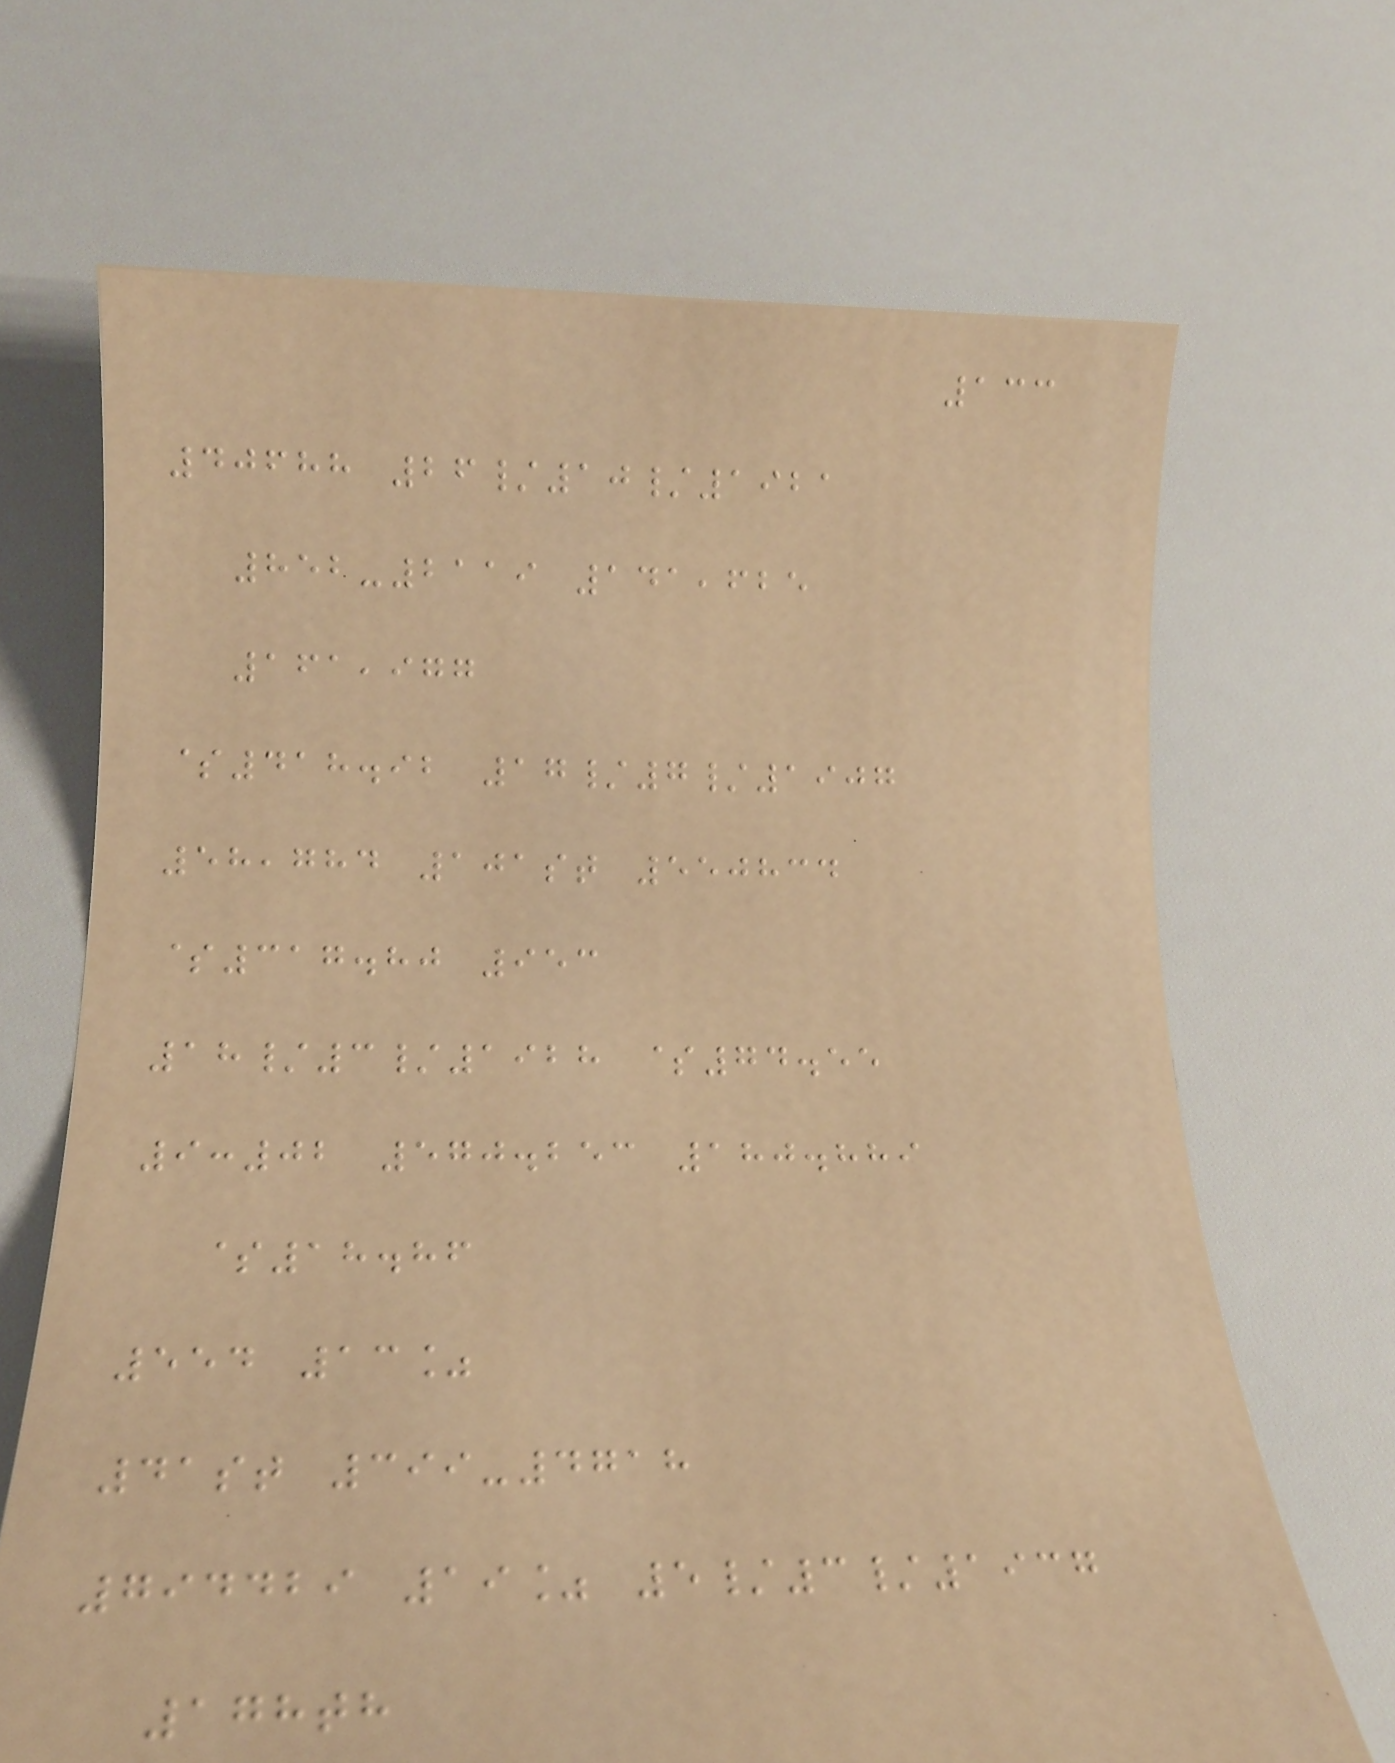133
40688 26/10/1921
852-2119 141,625
161,977
$418.92 17/7/1907
58,784 101st 550834
$317.80 953
18/3/1928 $74.55
9:02 570.253 180.889
$18.86
554 13%
41st 399-4718
794429 19% 5/3/1937
178th
